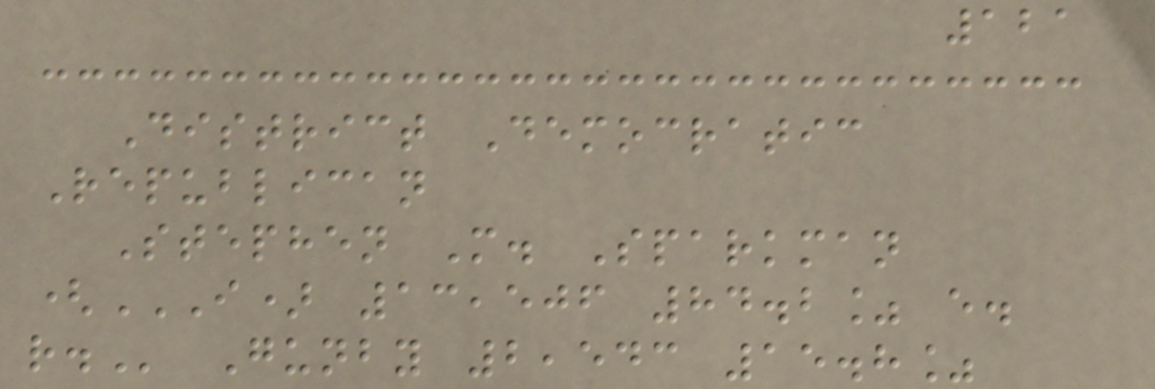121
District Democratic
Republican
Stephen M. Sparkman
(I) 13,506 84.2% E.
R. Gunby 2,543 15.8%
